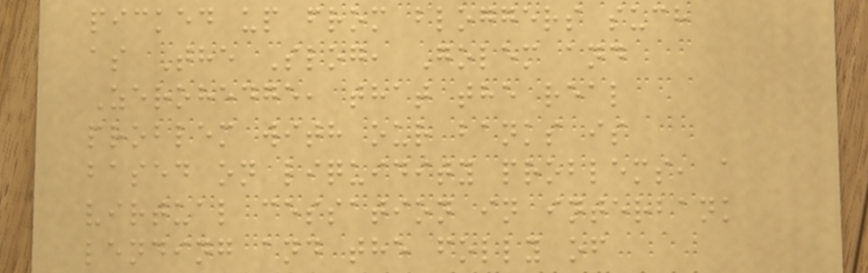picked up from bloggers such
as The Slog, Golem and
Zerohedge, that the real
problem with our banks is
based on liquidity problems, a
virtual cessation in interbank
lending and the folly of
